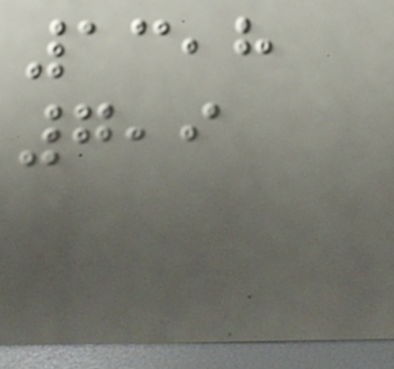13,8
7,9
